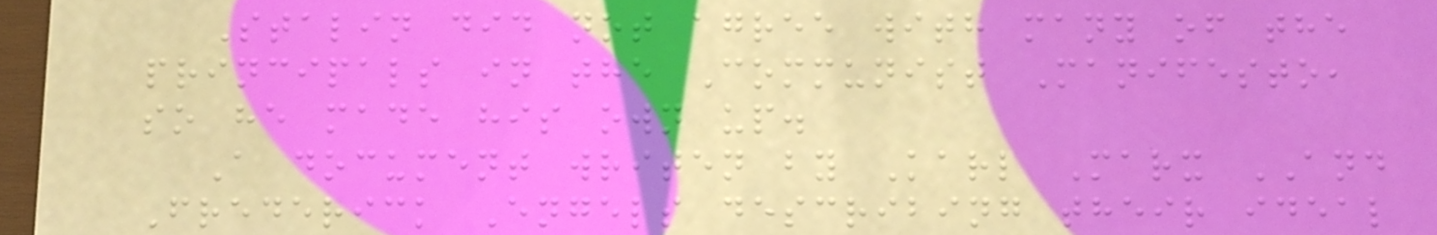Stalin did not agree with many of the
principals in the Communist Manifesto,
so he made his own up.
A document writen by Karl Marx AND
Frederick Engels describing their ideal
